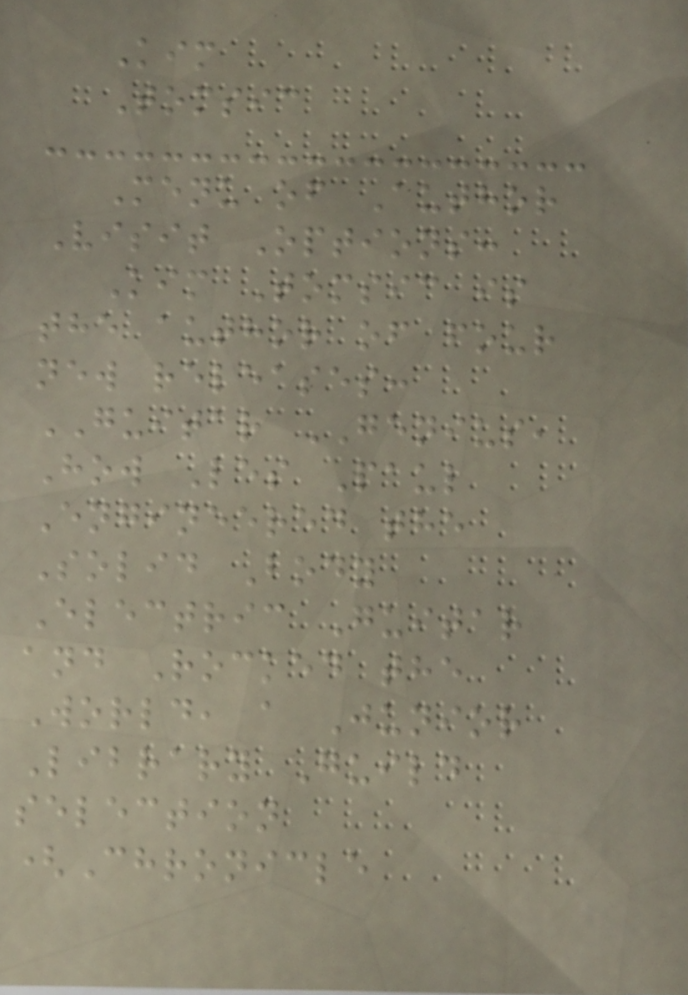Kim
Tomsic
Menu of Author
Visit Options:
Kim Tomsic is
the author of four
new releases:
GUITAR GENIUS,
How Les Paul
Engineered the
Solid Body
Electric Guitar
and Rocked the
World, a Junior
Library Guild
selection
(Chronicle
